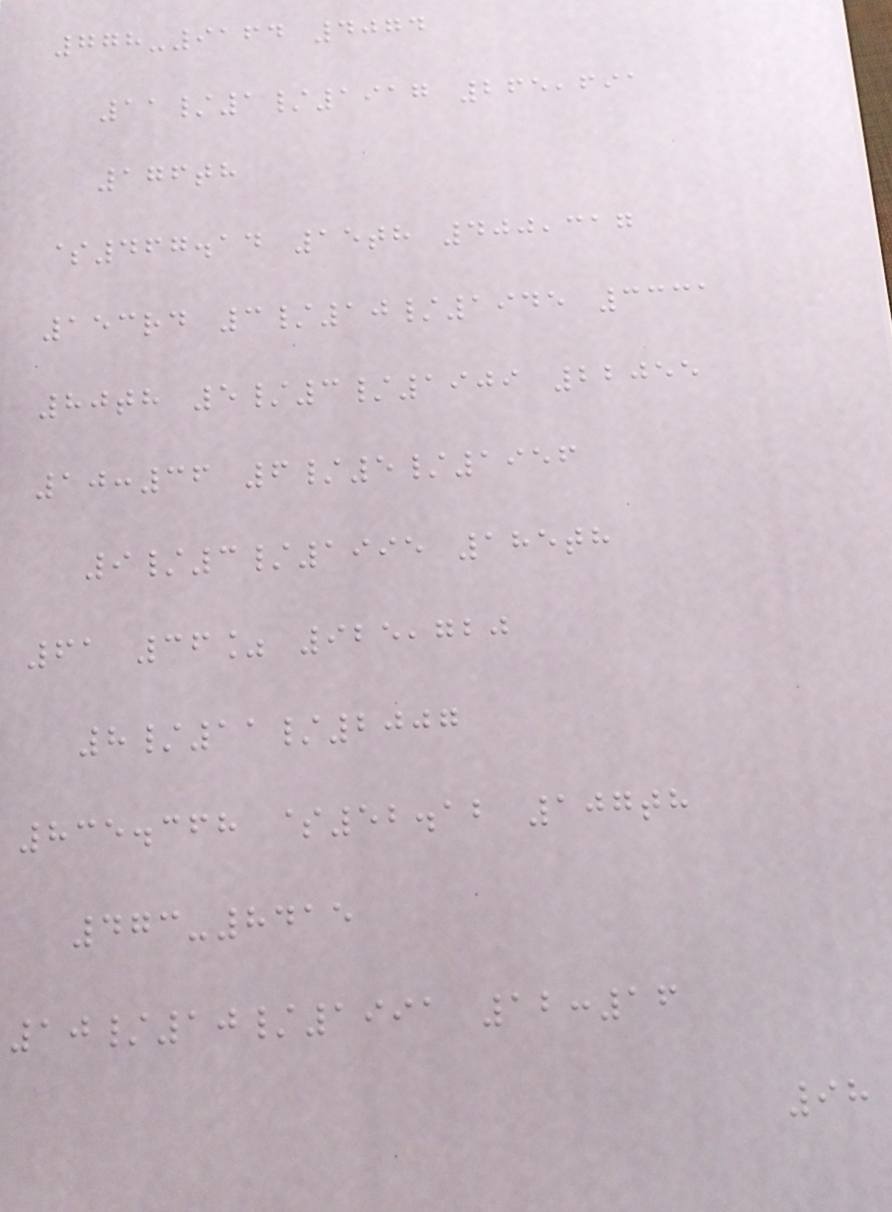778-9164 4074
11/1/1917 265,691
176th
$467.14 15th 400,317
153rd 3/10/1945 3331
80th 5/3/1909 22055
10:36 6/5/1956
9/3/1995 185th
61 36% 925,720
8/11/2007
835.368 $52.12 107th
473-8415
10/10/1991 12:16
98
